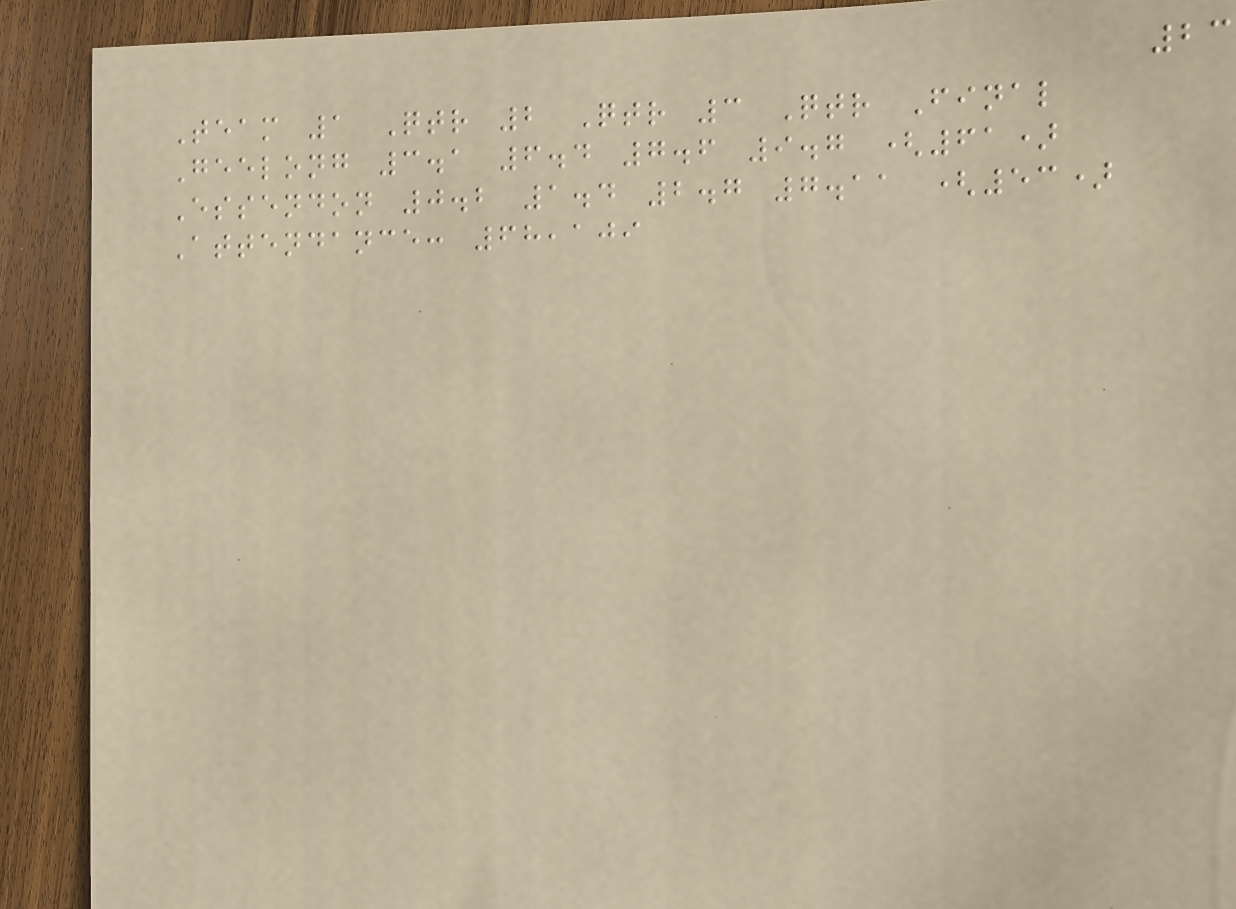23
Team 1 Qtr 2 Qtr 3 Qtr Final
Geelong 3.1 6.4 7.6 9.7 (61)
Essendon 0.2 1.4 2.7 7.11 (53)
Attendance: 68,109
